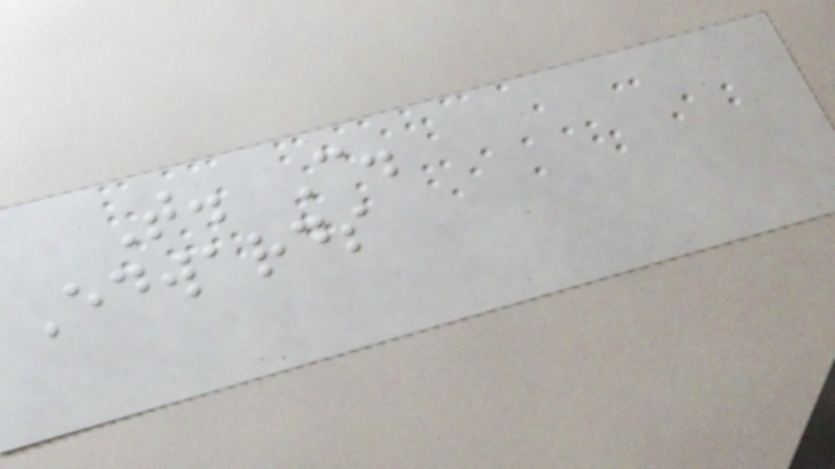T. C.
Edwards
